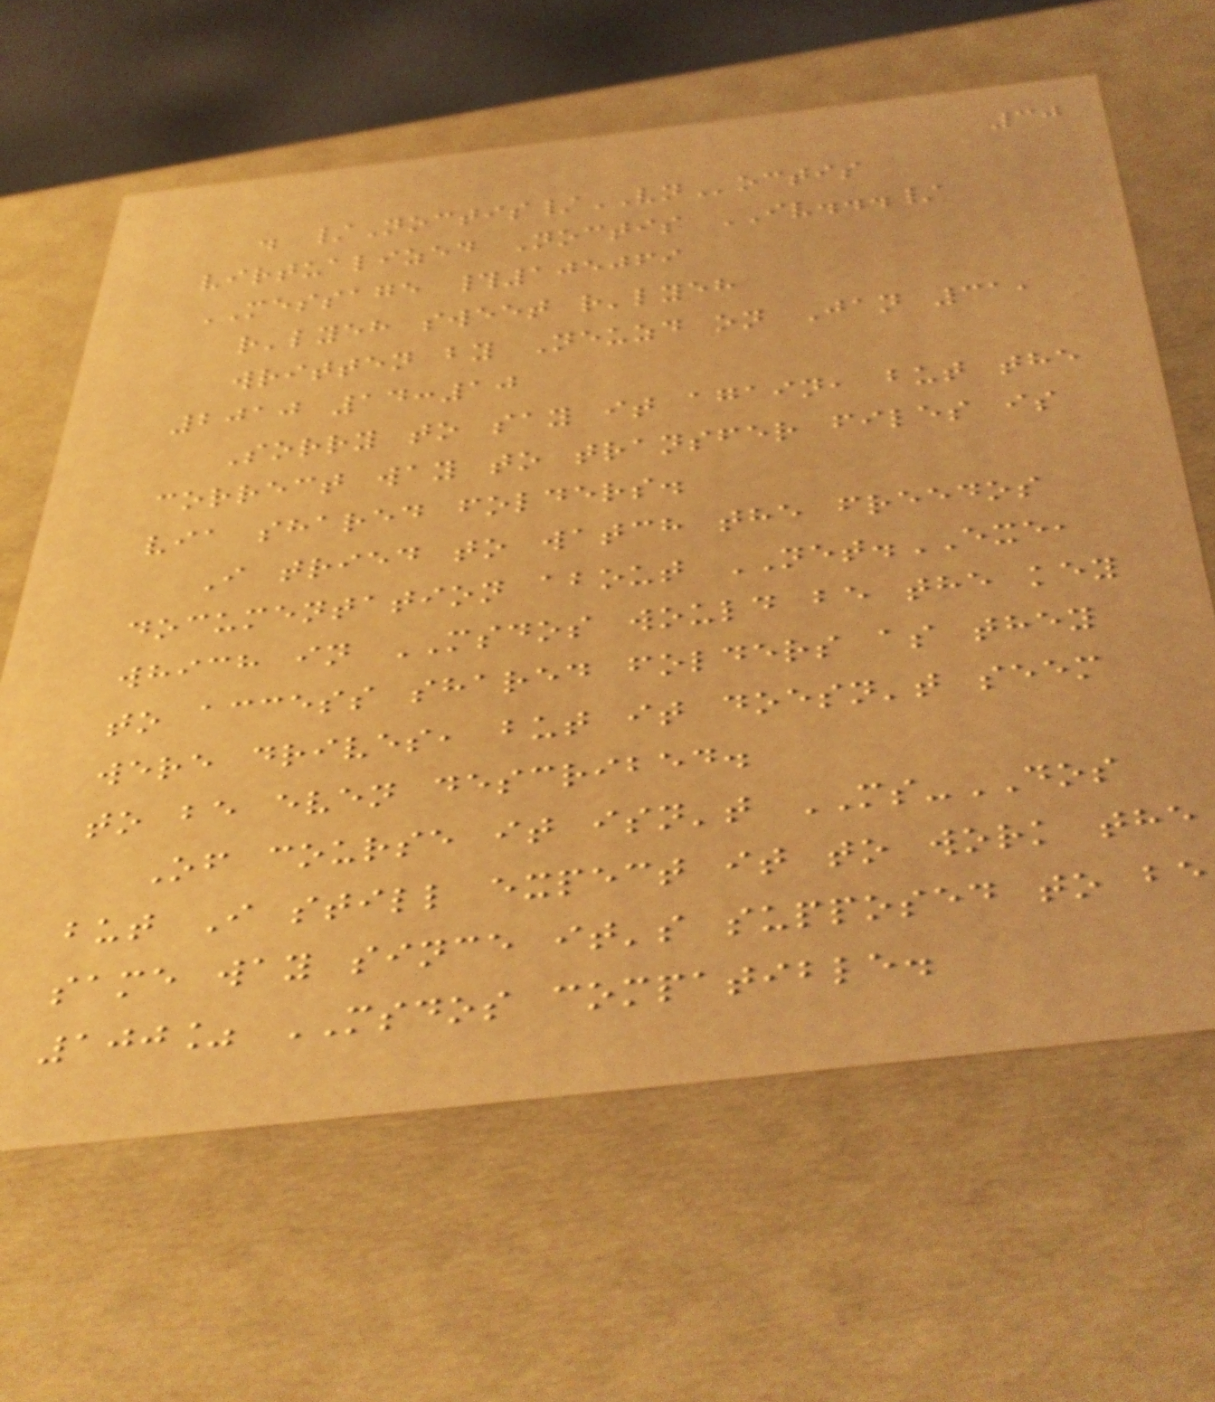30
. /Noctis/VNoctis
virtualized Noctis IV.../
MESSAGE #105069
r'lyeh sweet r'lyeh
written by Neuzd on Jan 31,
2010 14:10
Sorry to say it again, but the
correct way to transfer files is
via shared folders.
I tried to watch the freedos
documentation about NET.EXE,
which in MSDOS would be the key
to access shared folders as they
were drives, but it doesn't seem
to be even described.
Of course it isn't MS-DOS
but I still expect it to work the
same way since it's supposed to be
100% MSDOS compatible.
